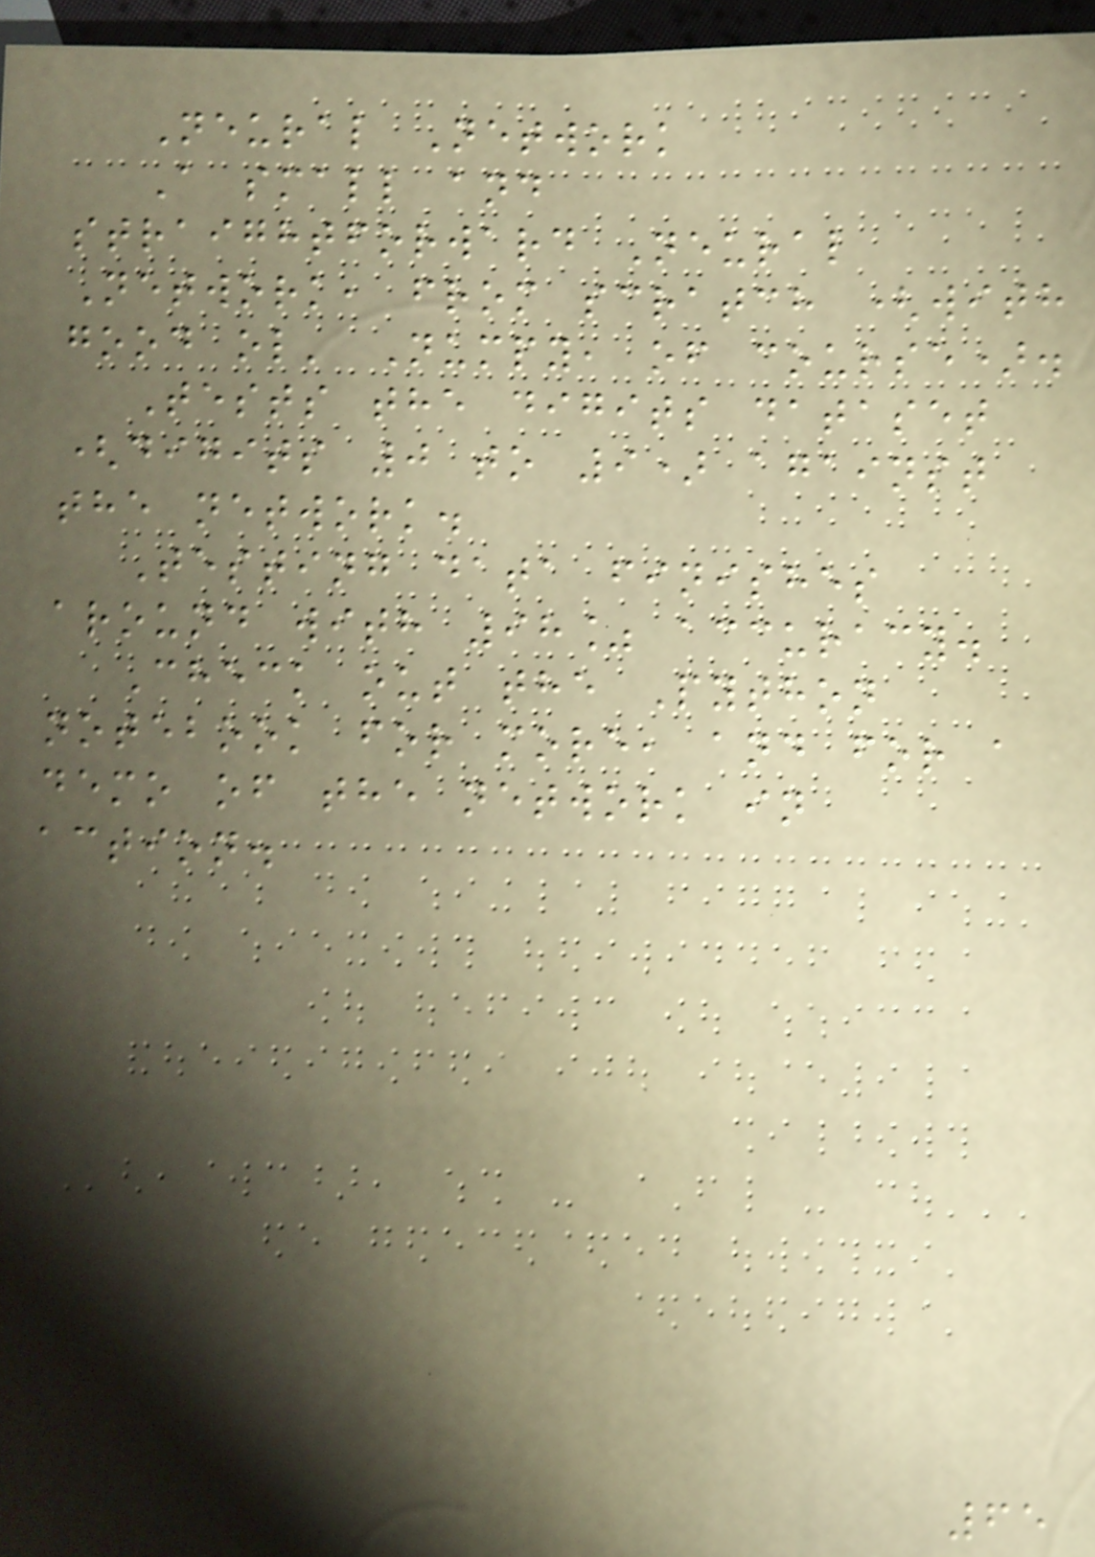Neural Network
A small and
straightforward Neural
Network, from scratch (with
good ol' Numpy, of course).
Tests the digits dataset
(digits 0 to 9) against
the network.
Testing data finishes
around with 98% accuracy.
Check out the Python
notebook for more, and for a
demo of the network in
action.
65
